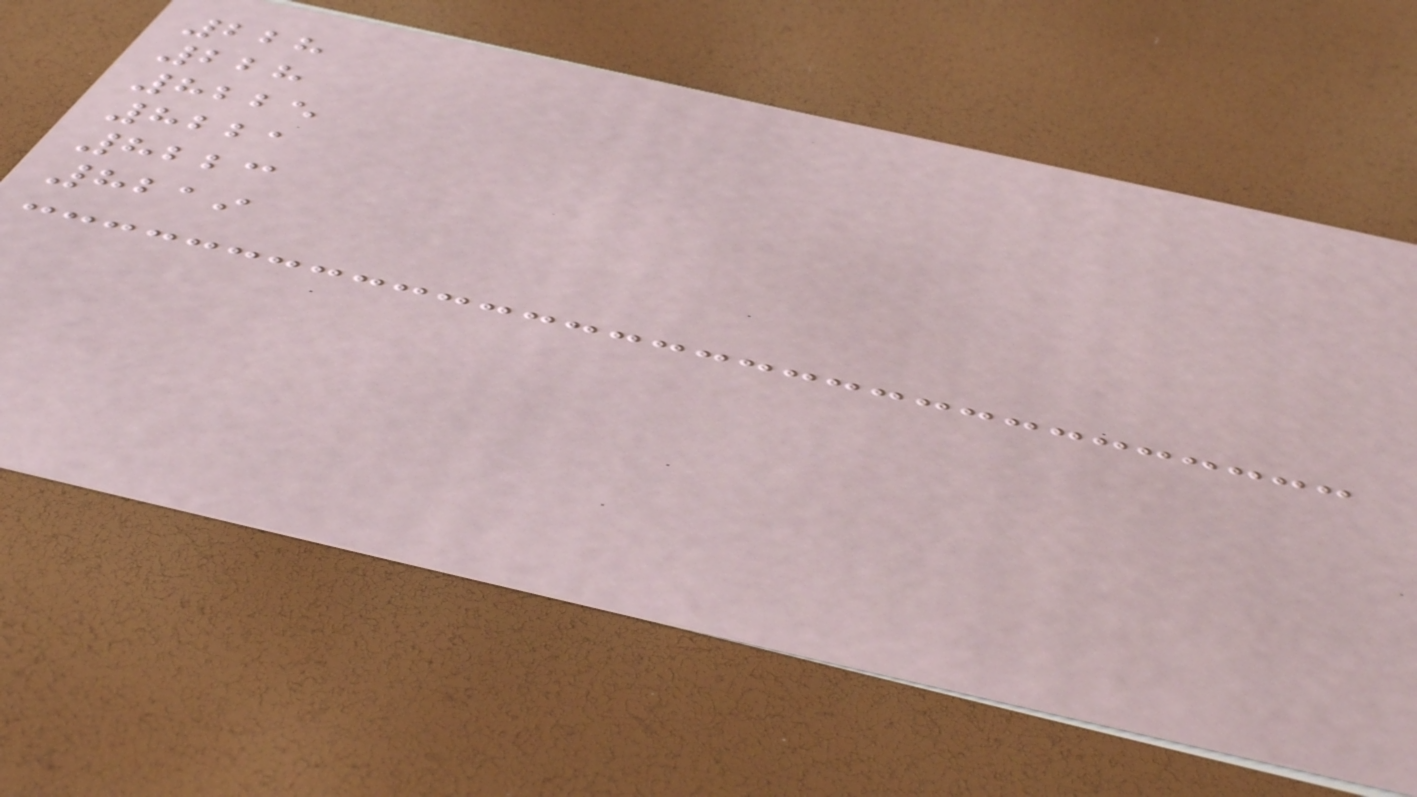228
228
8225
8221
8223
8219
